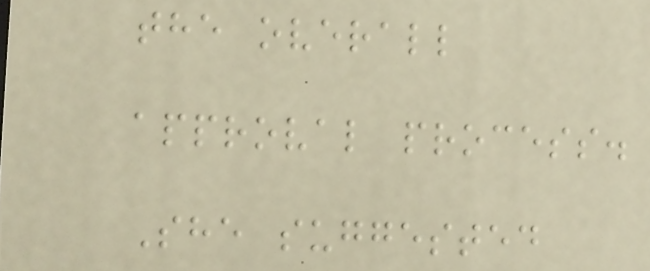the overall
approval process.
She suggested
